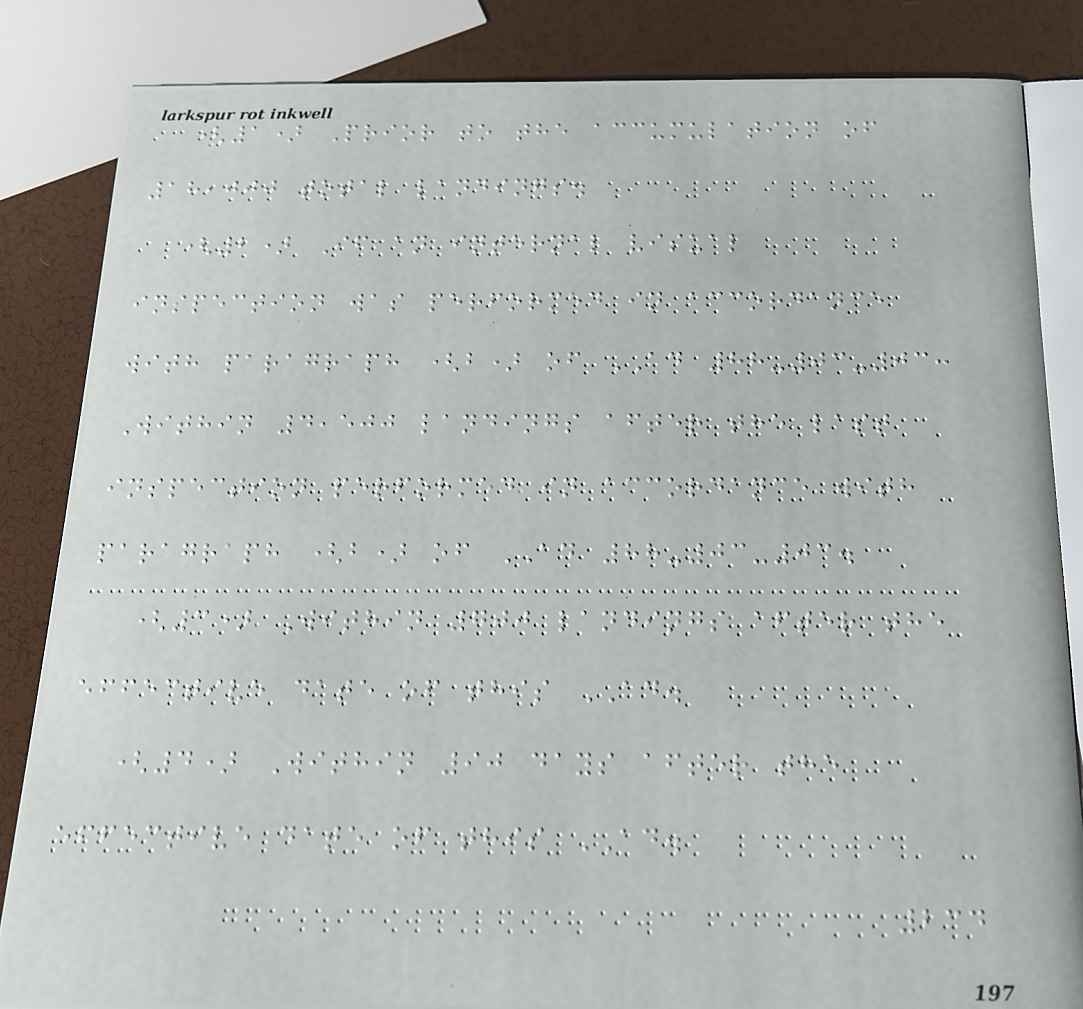(1) Prior to the accumulation of
18,000 total landings.
(2) If an internal visual
inspection was performed in accordance
with paragraph (b) of AD 88-03-03:
Within 4,500 landings after the last
inspection performed in accordance with
paragraph (b) of AD 88-03-03.
(3) Within 700 landings after the
effective date of this AD.
(4) Within 90 days after the
effective date of this AD.
234
